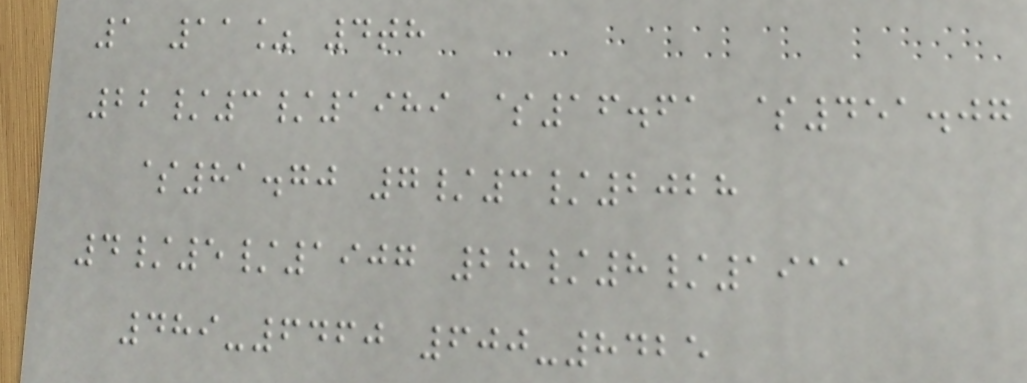1 11% 4th
22/3/1989 $16.61 $451.07
$81.70 7/3/2028
4/5/1907 28/8/1911
489-6460 600-8425
